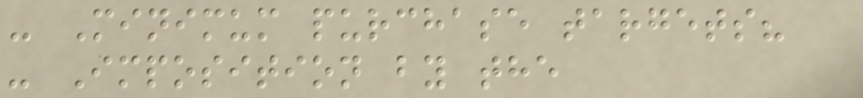- Minimum purchase targets?
- Imposition by the
